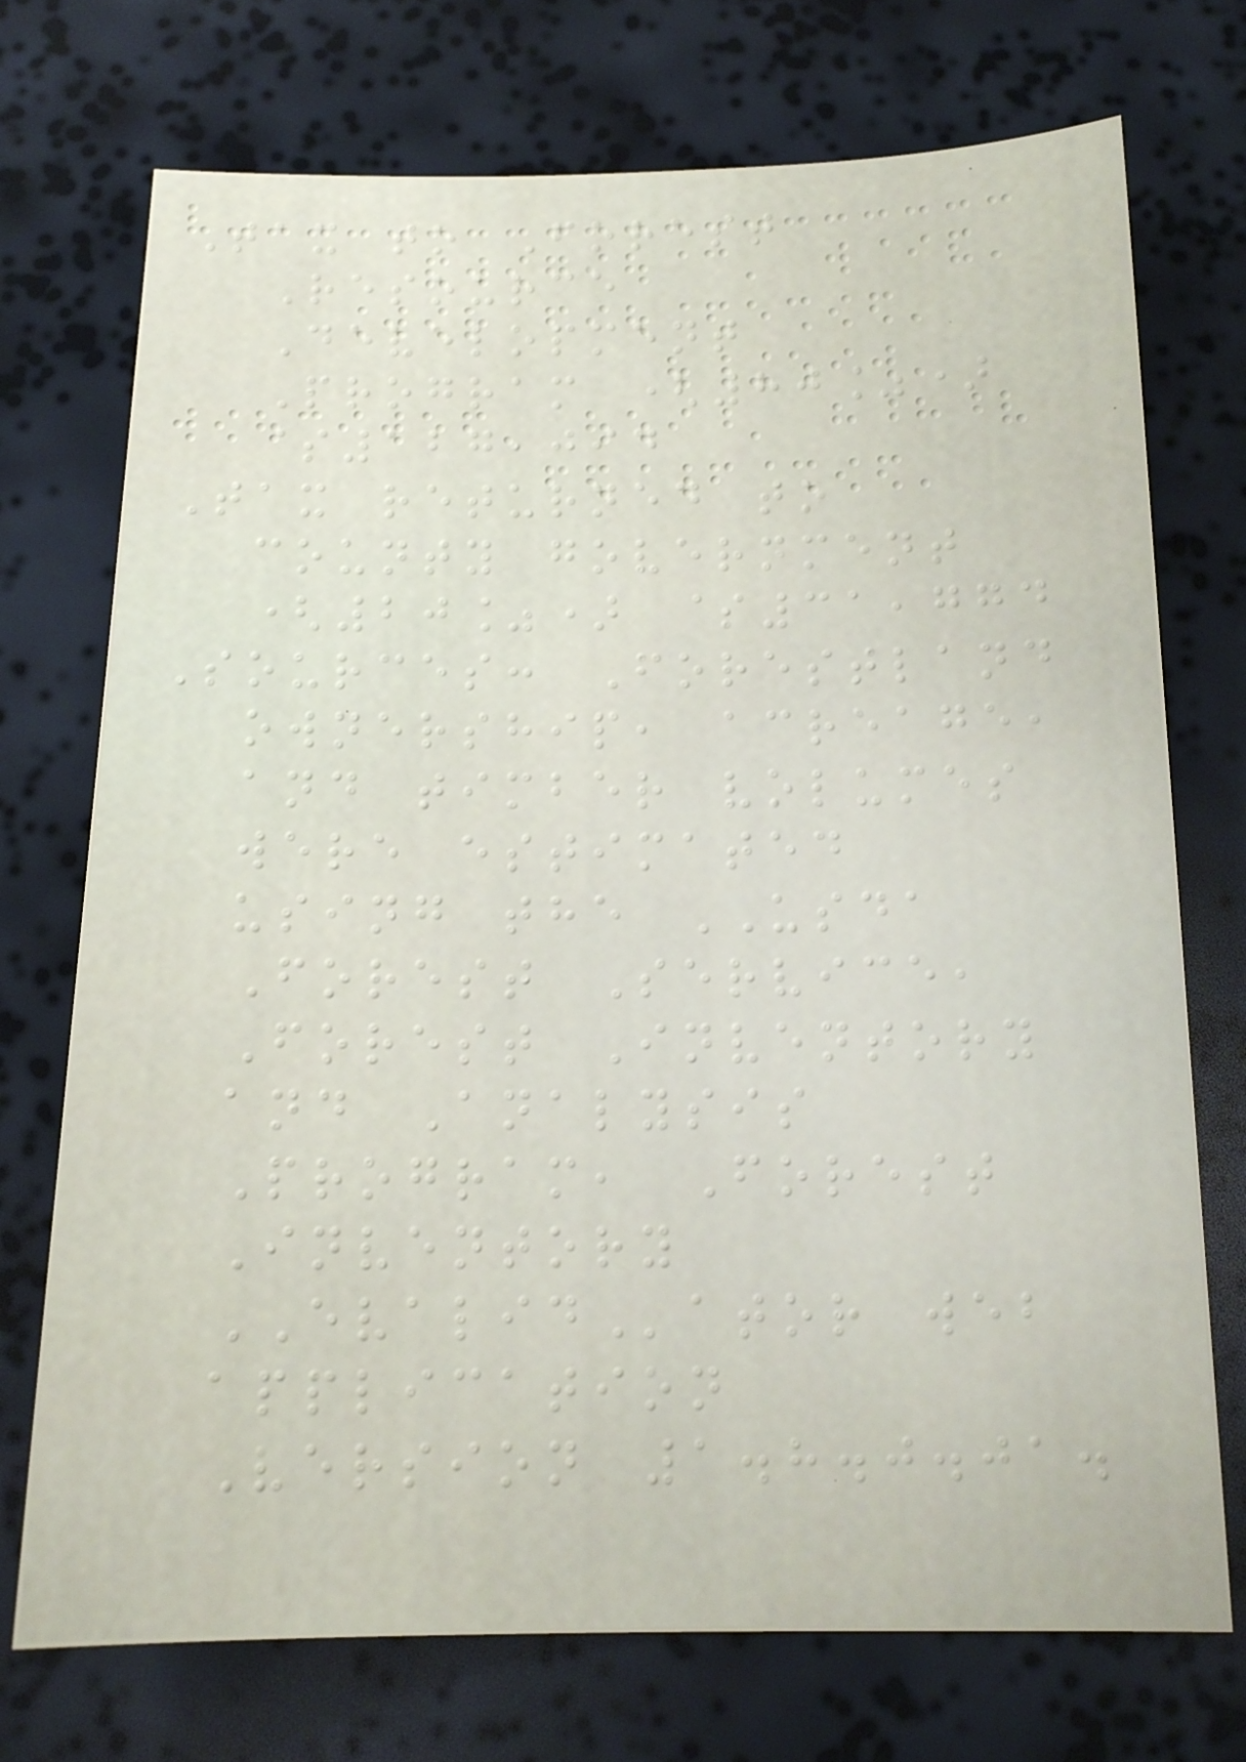Tax to Forest
Resource
Development
Program (80%)
$127,094
Tax returned to
county government
(20%) $31,774
Sources: Forestland
ownership, acreage,
and timber volumes
were estimated
using the USDA
Forest Service,
Forest Inventory
and Analysis
Program, Forest
Inventory
EVALIDator web
application
Version 1.8.0.01.
